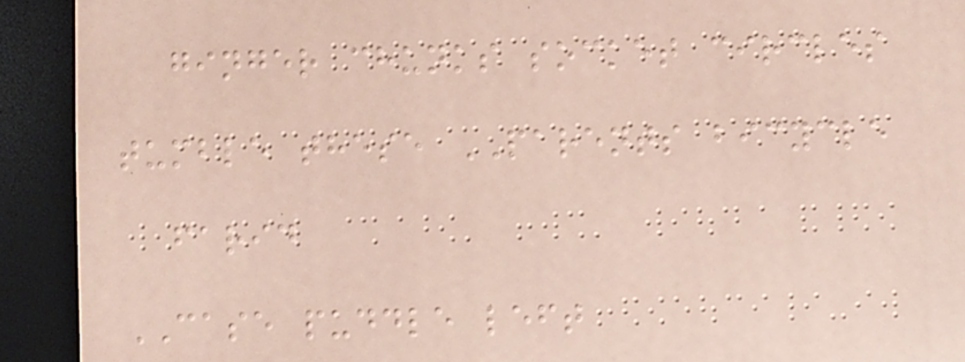ginger chunks socket circles
tumble these PARENTS bicycle
farid
CASE puddle left
